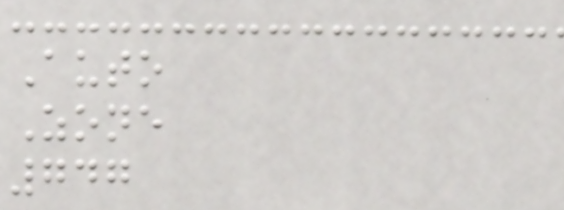Auto
Zone
747
